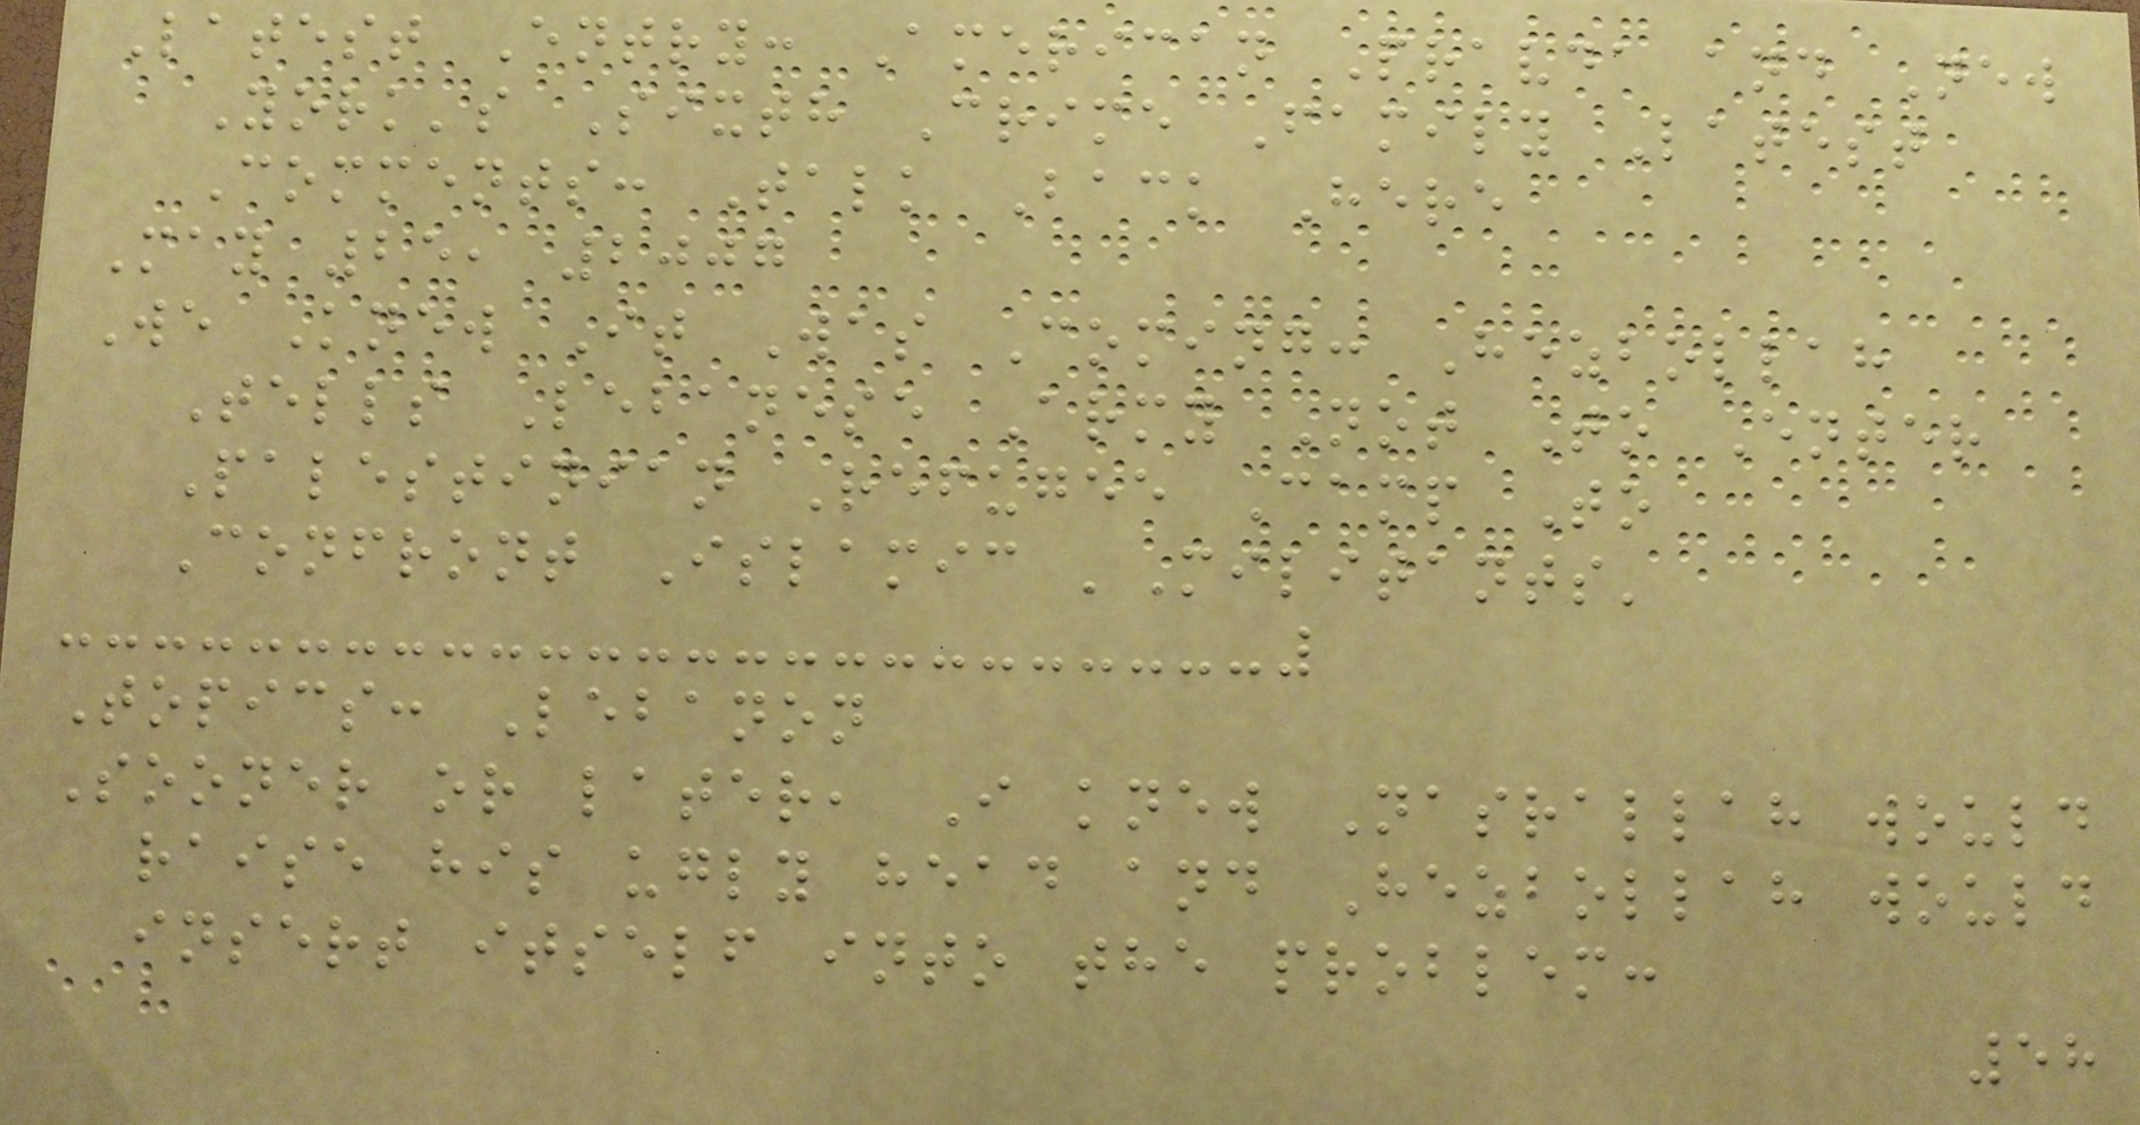Latest Entry: American Pravda and New
York's Sixth Crime Family Latest
Comments: Talk Back Here
May 25, 2007
We Knew It Was Coming: Hezbollah
Tells Lebanese Army Not To Enter
Palestinian Refugee Camp To
Confront Islamic 'Militants'
Topics: Lebanon
Sooner or later, I knew Nasrallah would
raise his ugly head and Hezbollah would
insert itself into the problem:
58
